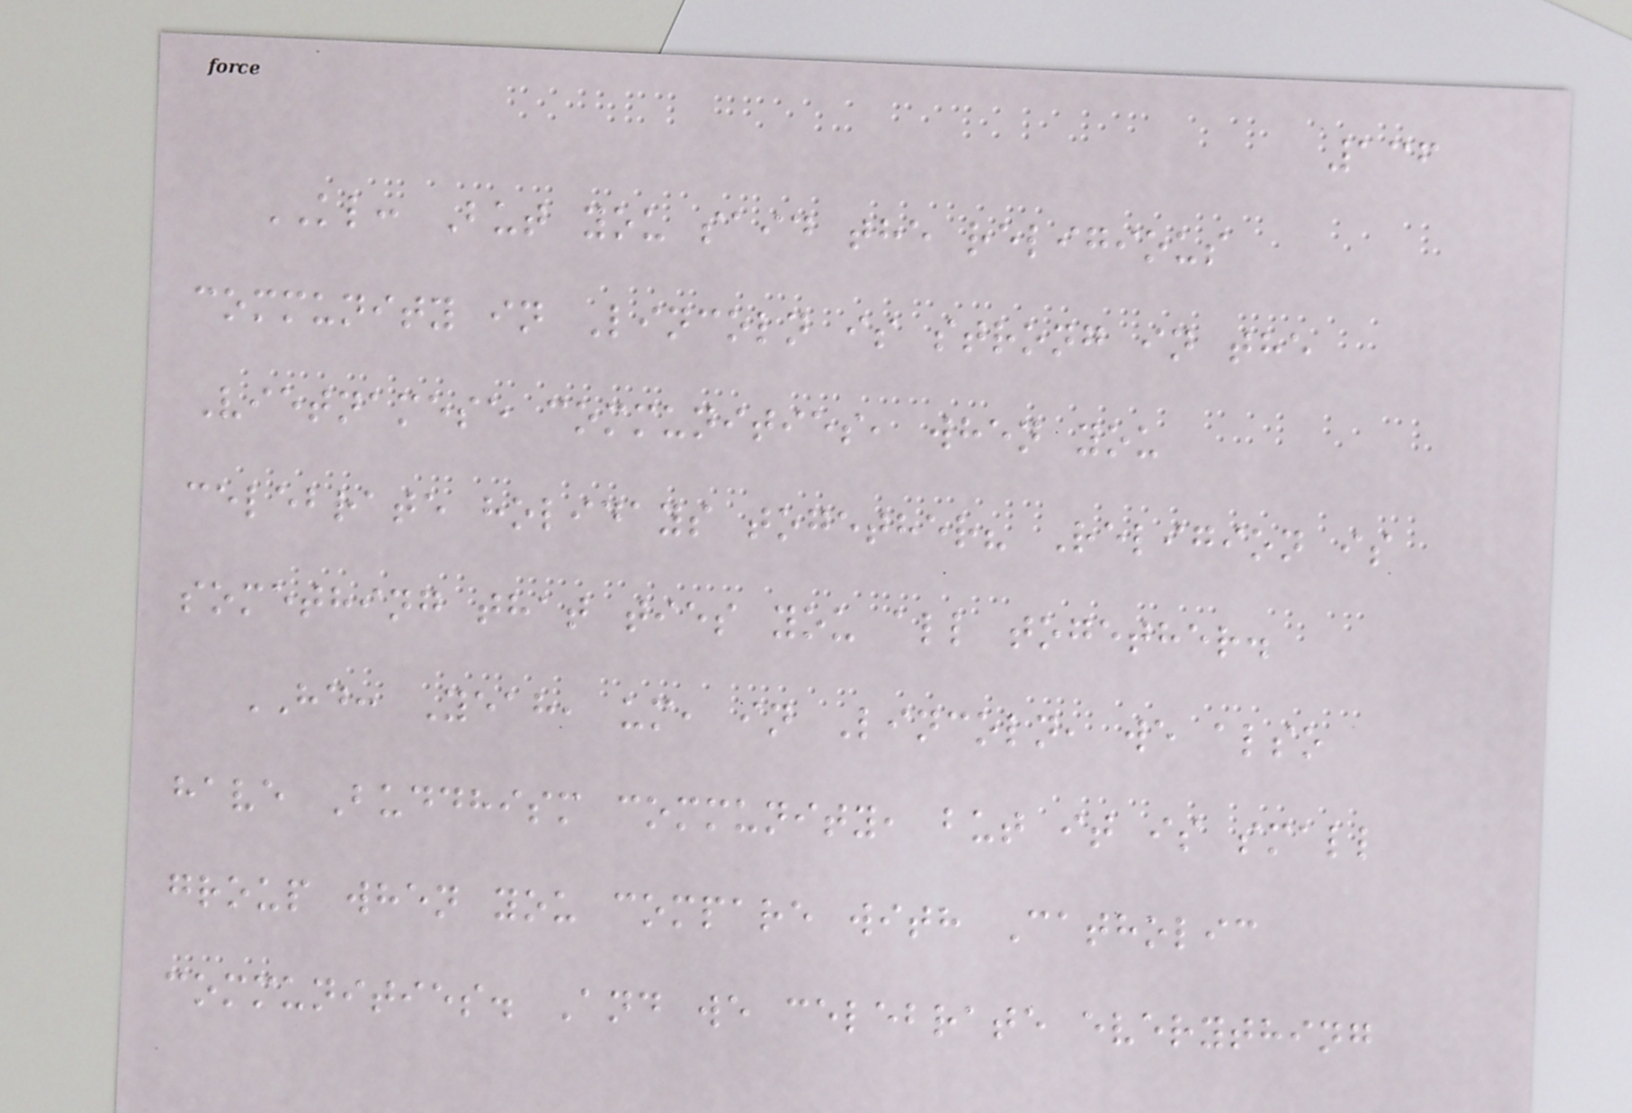136
KL: But you said the religious
community in Lincoln is strong in the
Vietnamese communities, when you
celebrate holidays together? Religion is
something that ties you all together.
HD: Yeah, um, in Lincoln, we also
have Buddhism community, but it is small
group when you compare with Catholic
communities. And we celebrate everything
